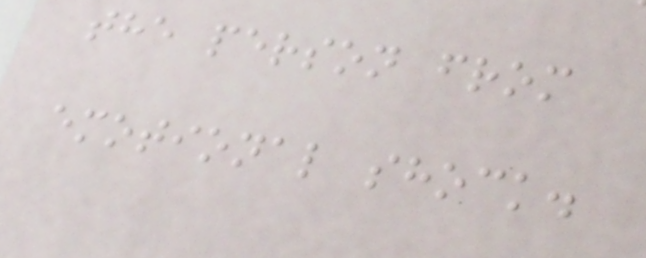the person from
emotional shock.
